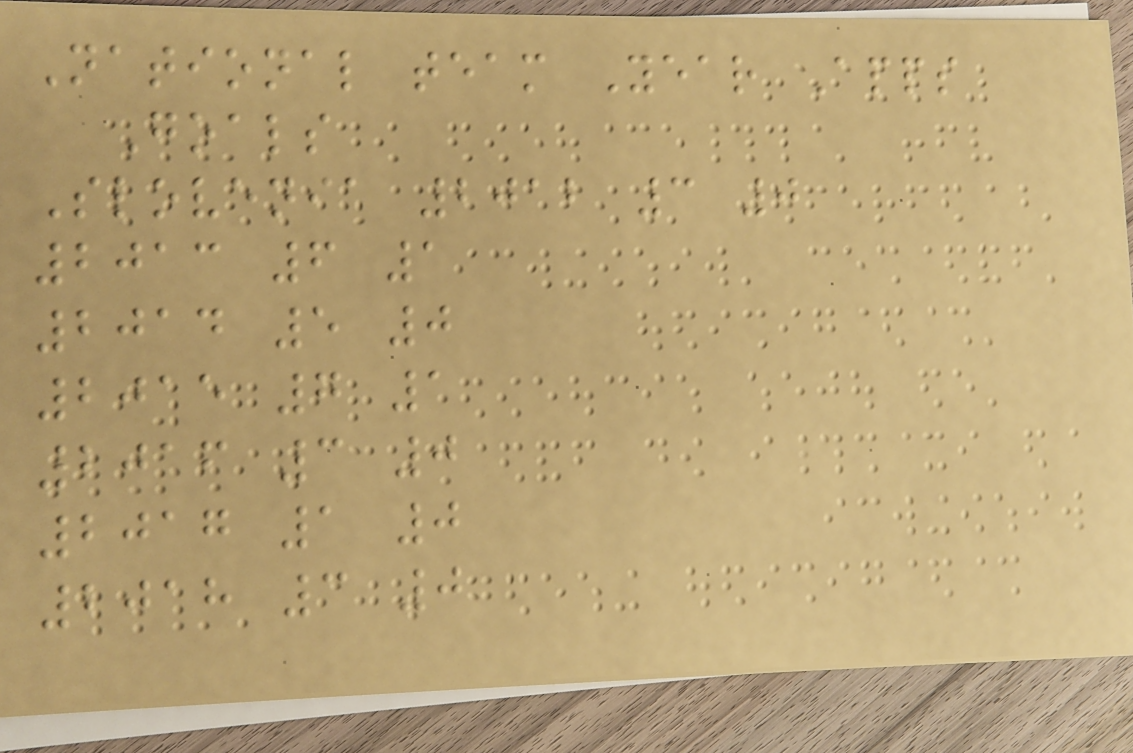National team Year Apps
Goals
Slovenia 2012 3 0
2013 6 1
2014 5 0
2015 7 1
2016 3 0
2017 1 0
2018 3 0
